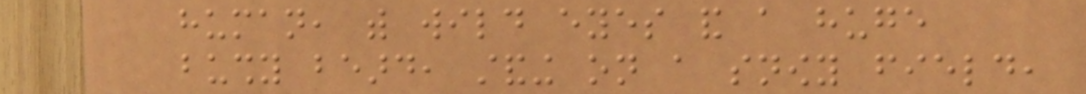human, with wild eyes and a huge
bushy beard, standing on a snowy field,
